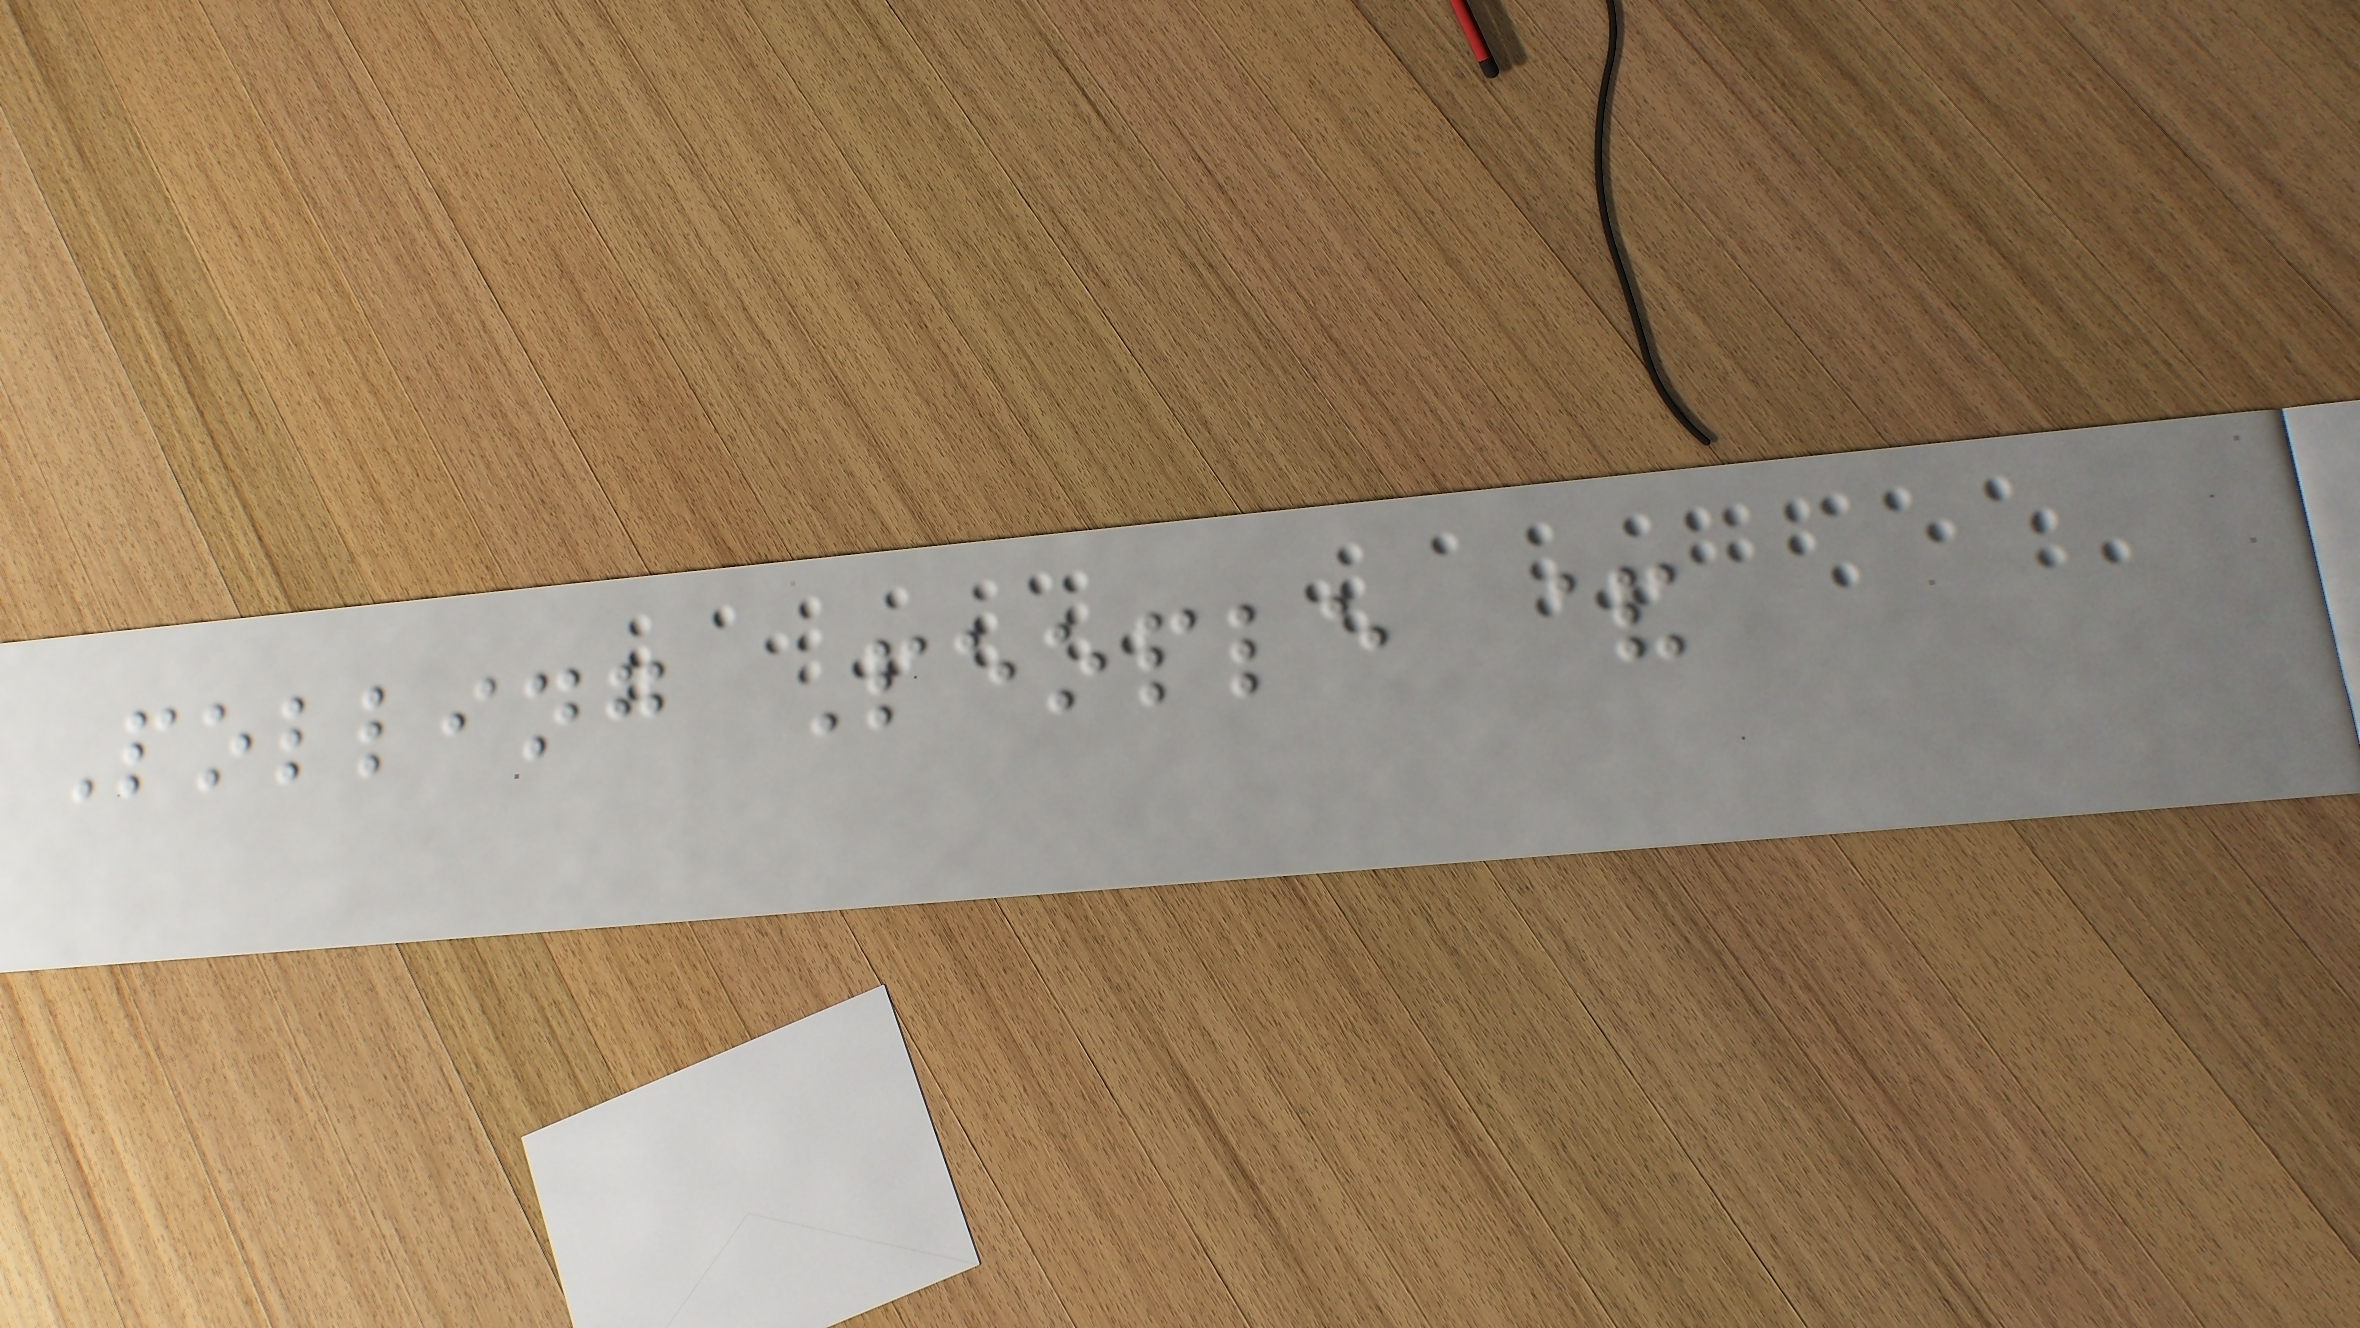Polling People &
